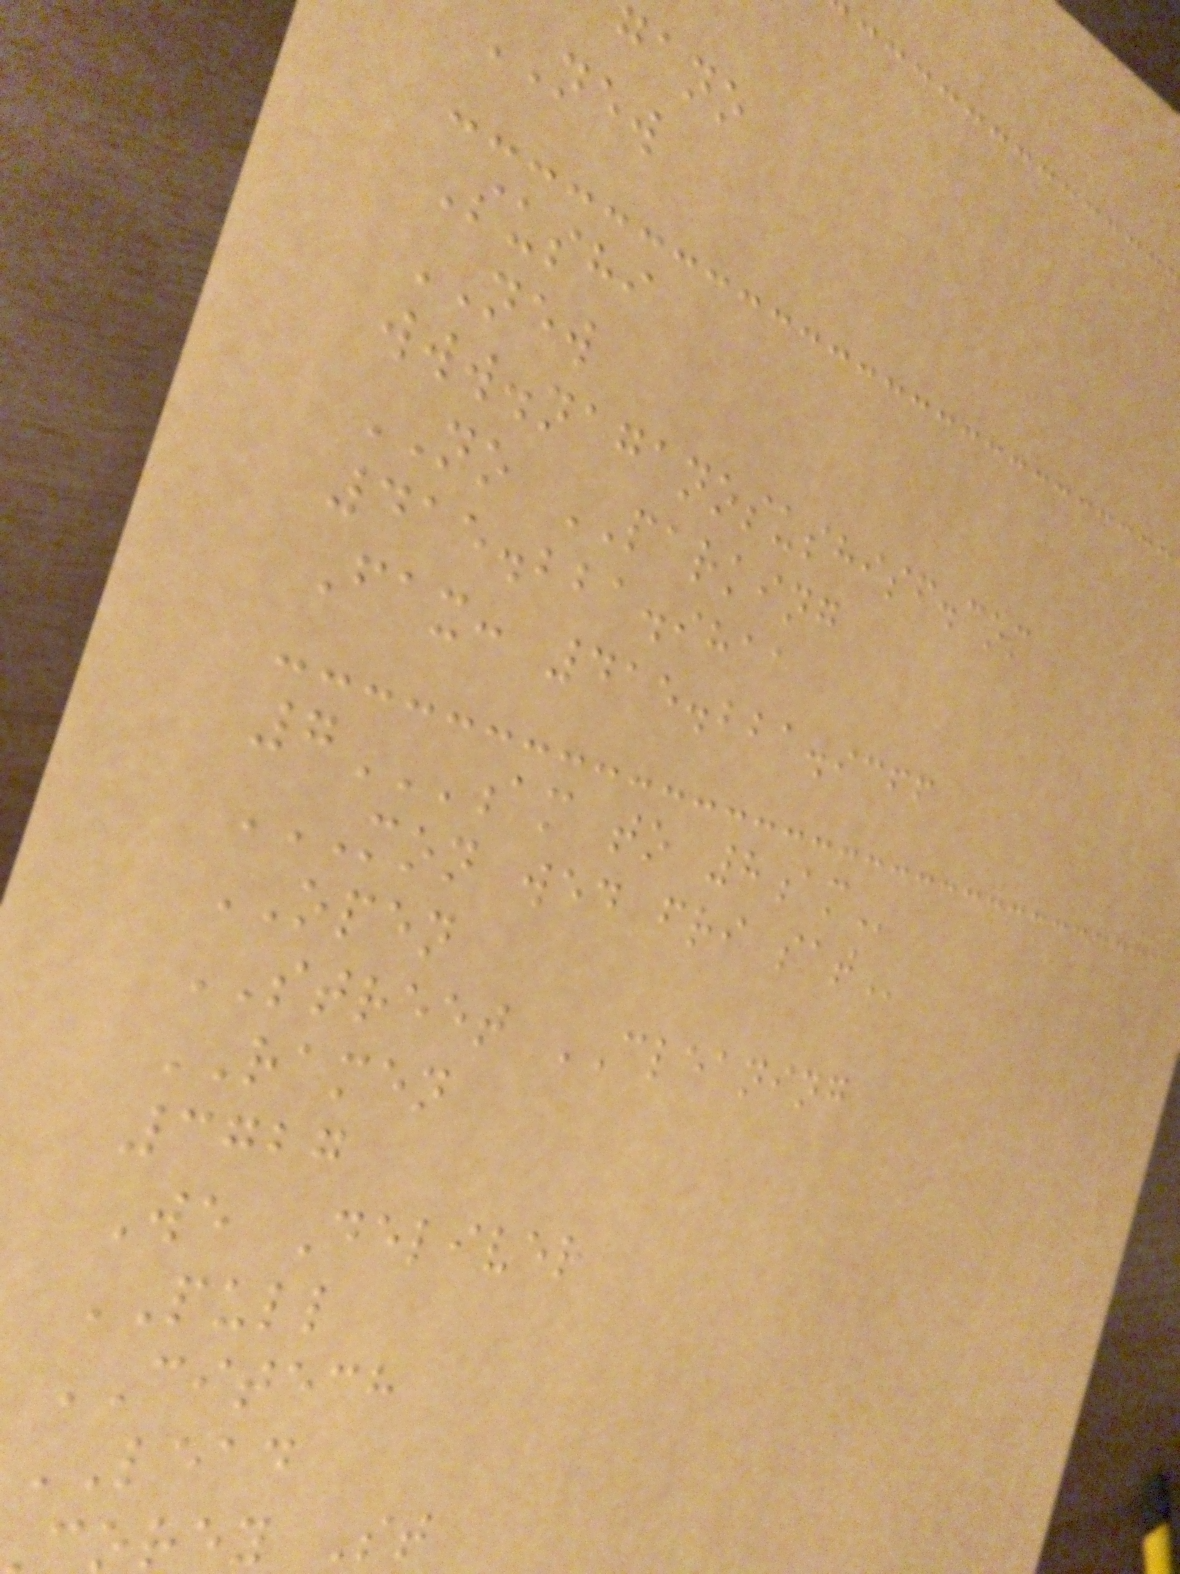gano
Sushi
NEW
www.naganosushisf.com
NO PARKING
415.221.9811
Fax: 415.221.9366
7AM TO 8AM
MON WED FRI SAT
OPEN
STREET CLEANING
RAMEN
3727
We Deliver
PULL
CITECH
LEAD
orey St
